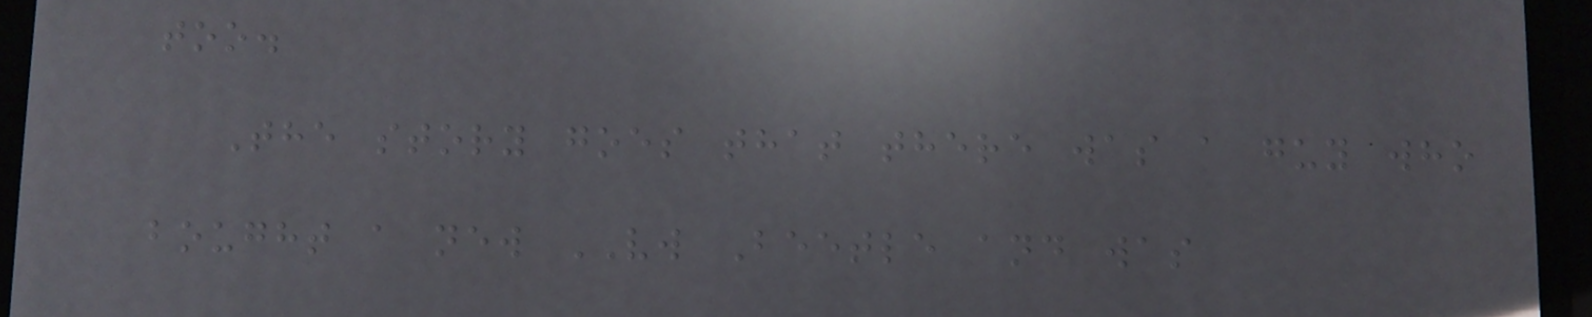too.
The story goes that there was a guy who
bought a new VW Beetle and was
